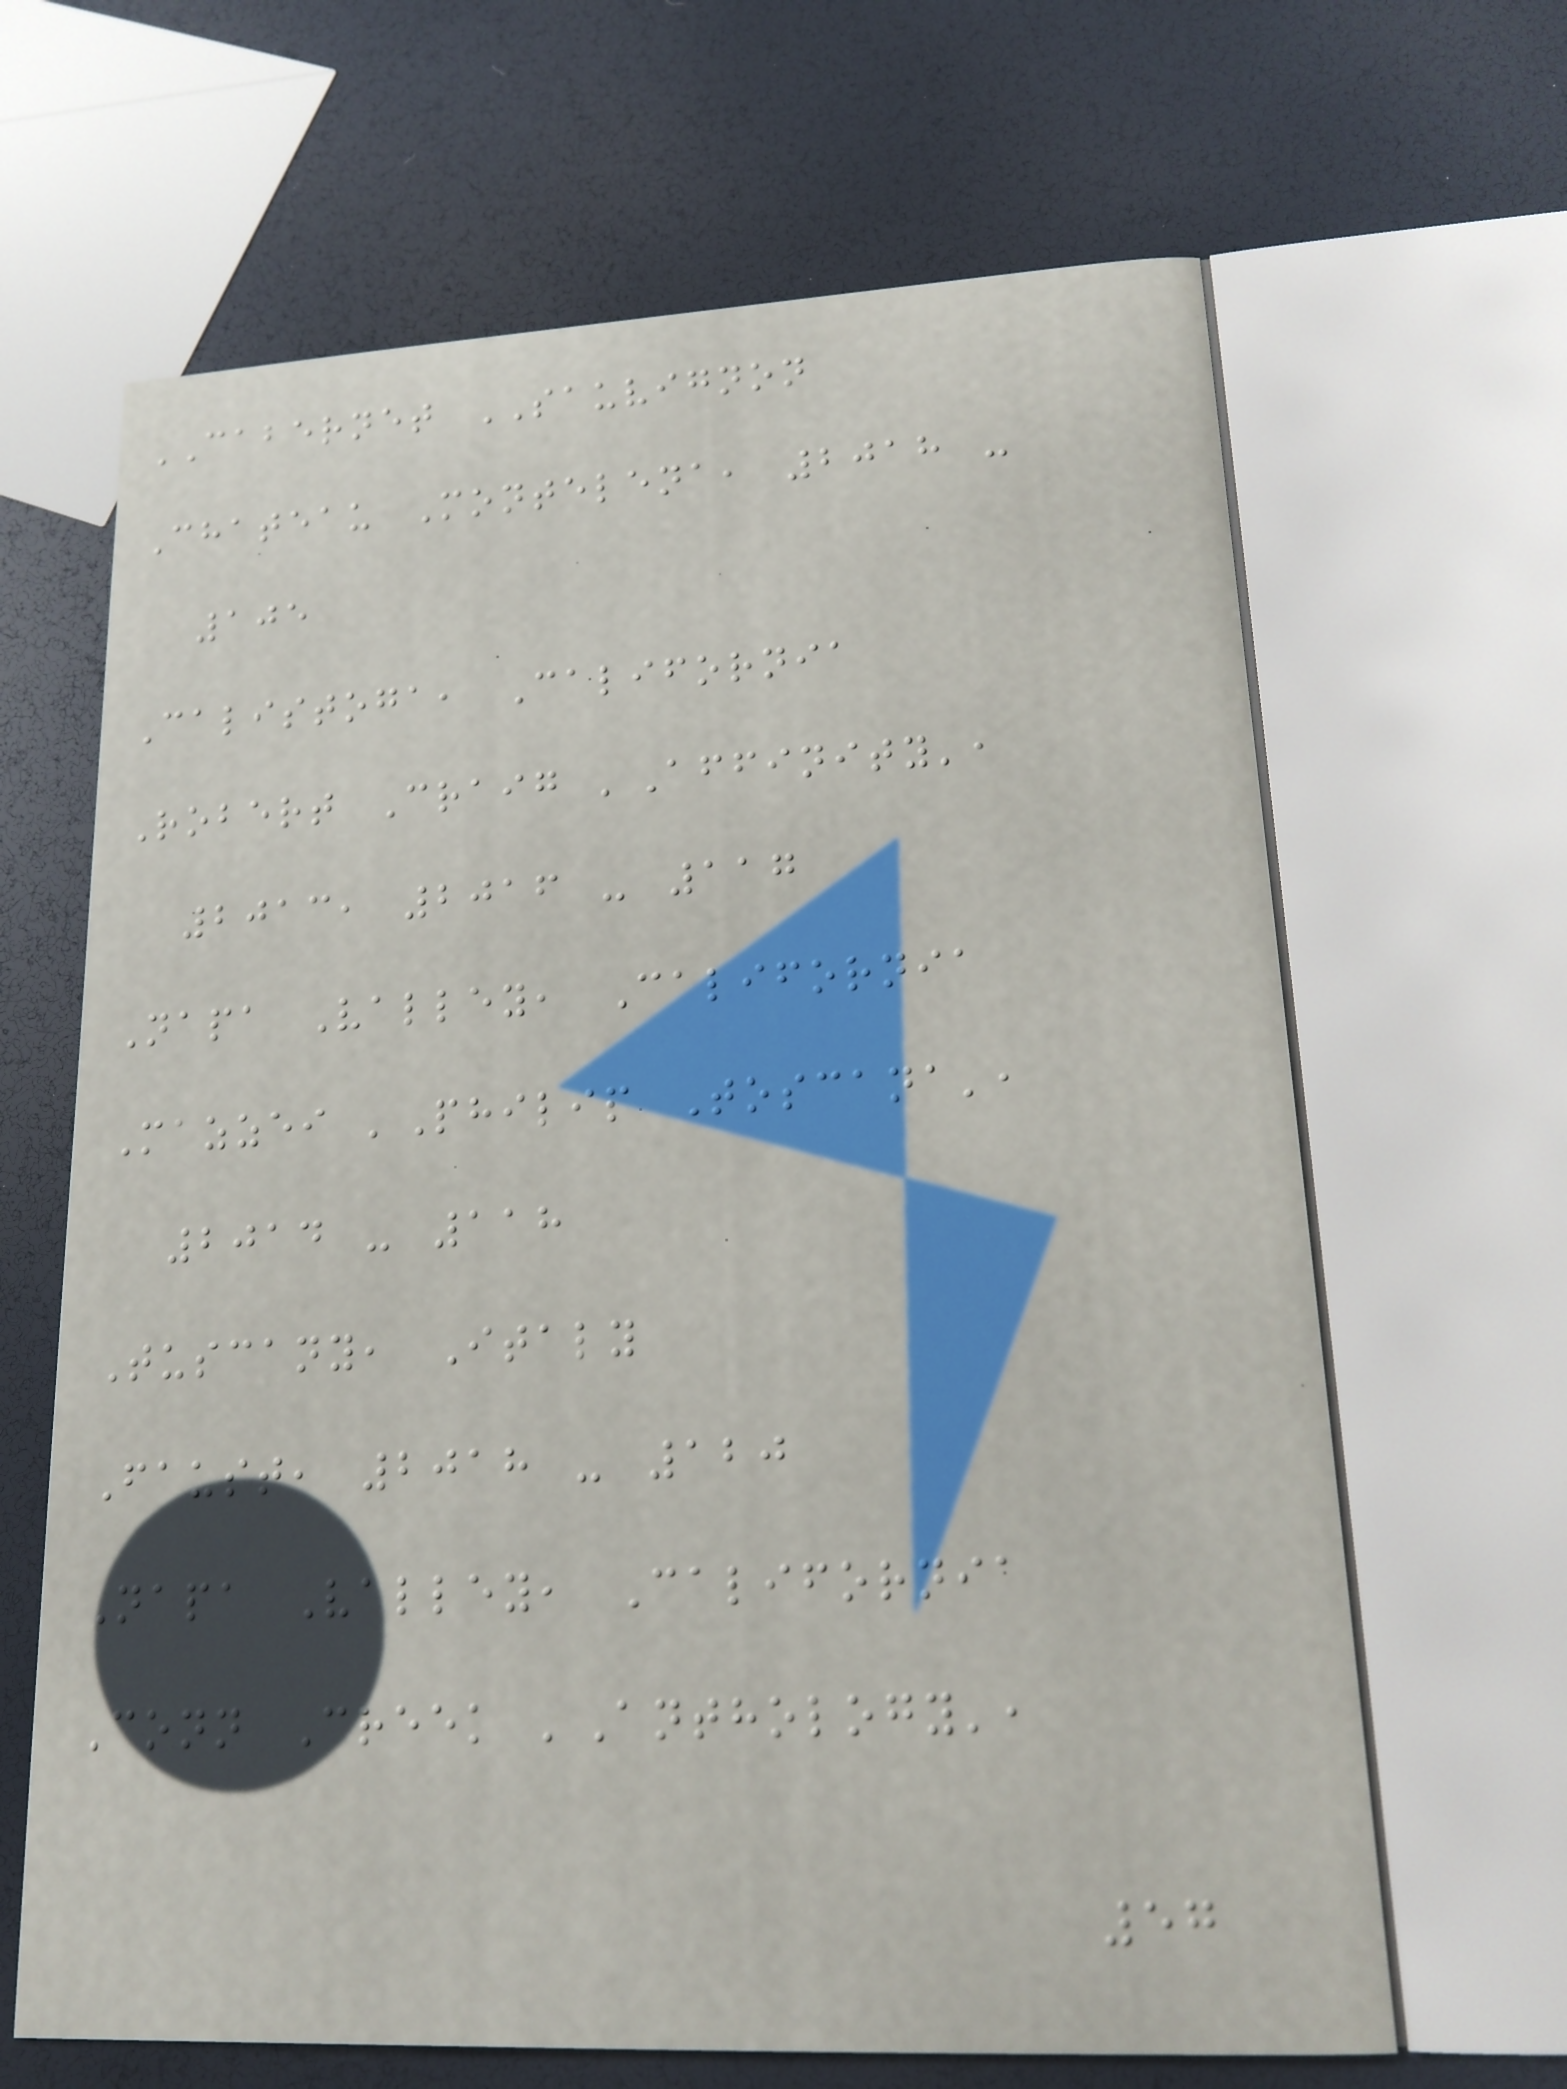CABERNET SAUVIGNON
Chateau Montelena, 2018 -
105
Calistoga, California
Robert Craig 'Affinity',
2013, 2016 - 117
Napa Valley, California
Mazzei 'Philip Toscana',
2014 - 118
Tuscany, Italy
Faust, 2018 - 120
Napa Valley, California
Conn Creek 'Anthology',
57
